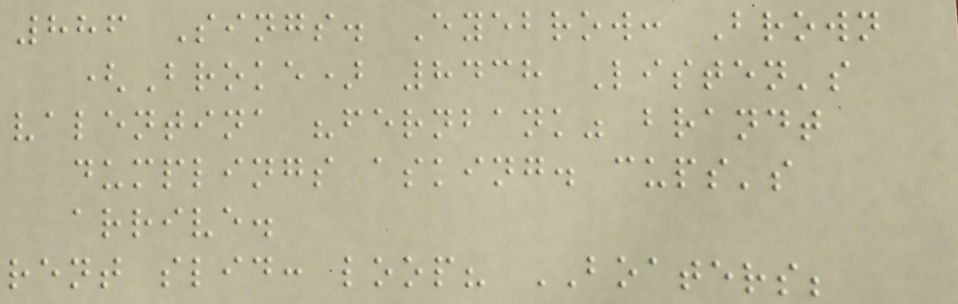886 Sings. Eyebrow: Brown
(Broke) 8438 Listen's
valentina "fernbank" brandt
dumplings asking. cups's
arrive.
rent slid: loop? BOATERS;
